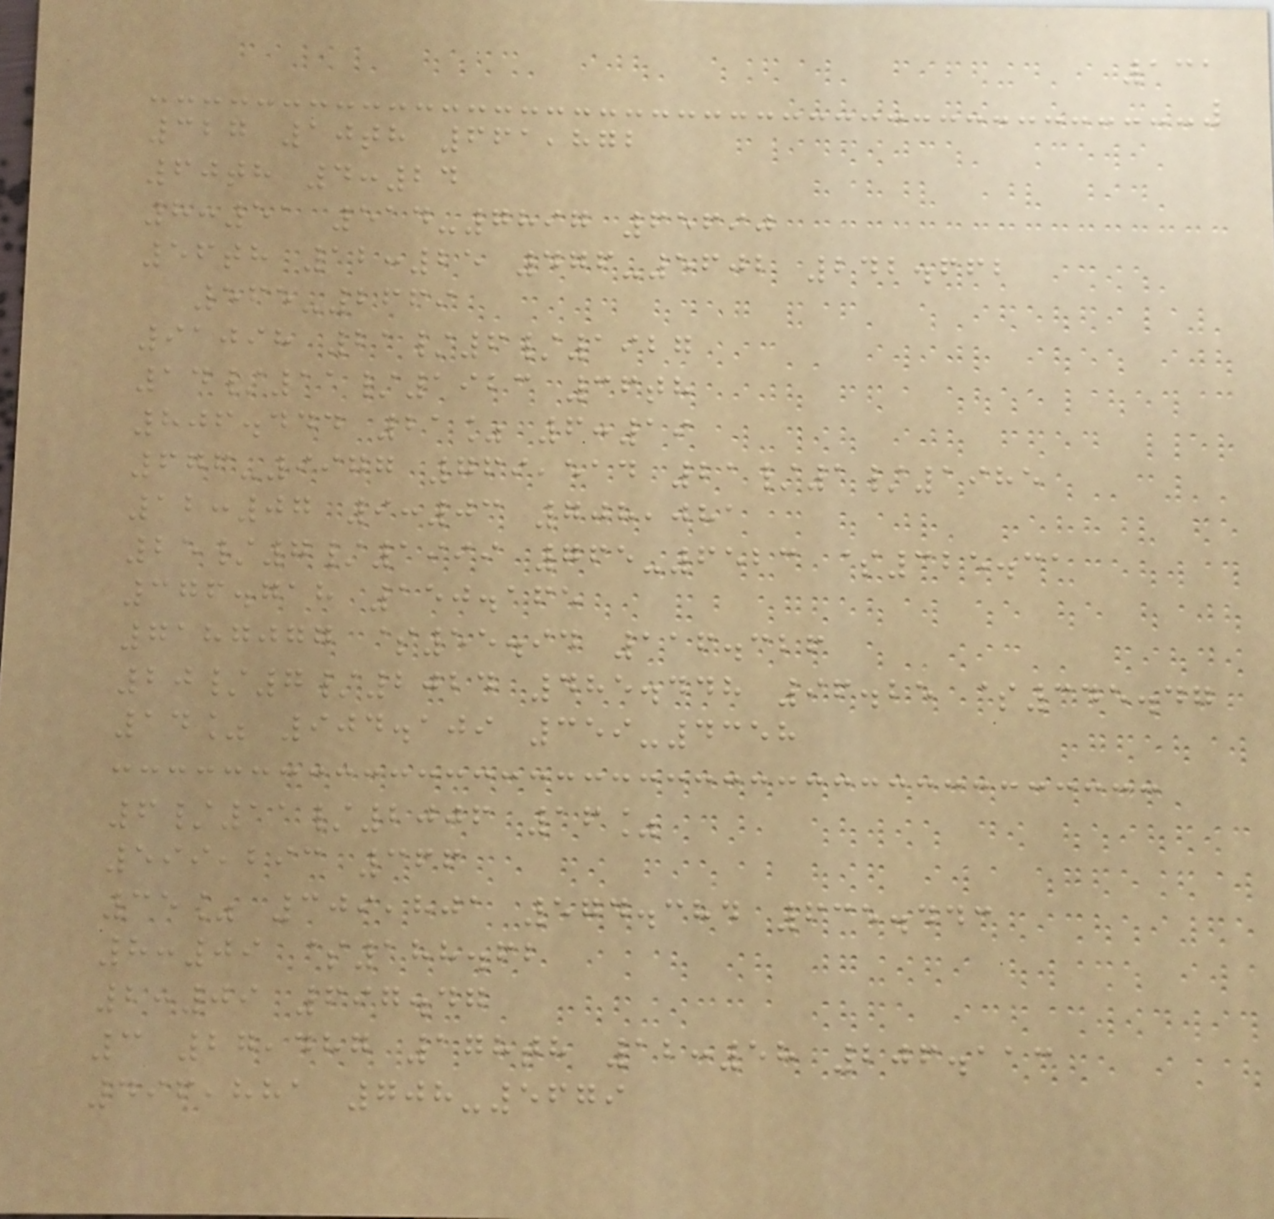131
327 10th 661,872
60th 4:24
8:51 514-7897 65690
56th 12:25 476-5602 242.662
565-2669
91098 21/6/1927
14/11/1923 36th
806.444 21% 6:19
676-9977 769,514 21/1/1985
12:07 9:03 708,081
25/7/1999 765-6523 $325.31
376.718 150.165
7187077 $55.94 116.326
20/7/2024 485.448 96.25 $345.47
14% 904.109 359-4358
6/11/2006 16%
599,293 366
35% 309,801 574.384 635.443
8:09 $188.62
2:09 697.47
3 27,487 178th 12:58 206.113
496,881 708-5679
